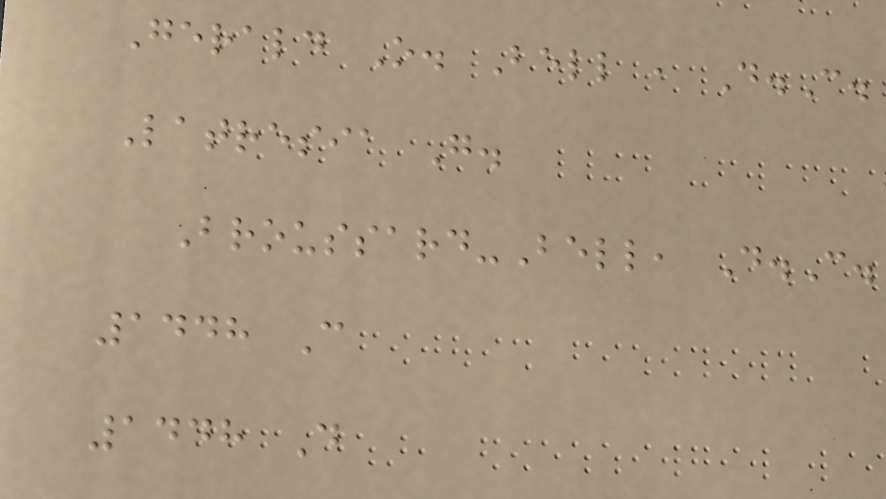Gerald O. Bell , D.C.
Latresia G.
Broussard-Bell, D.C.
1448 C
1448 D
